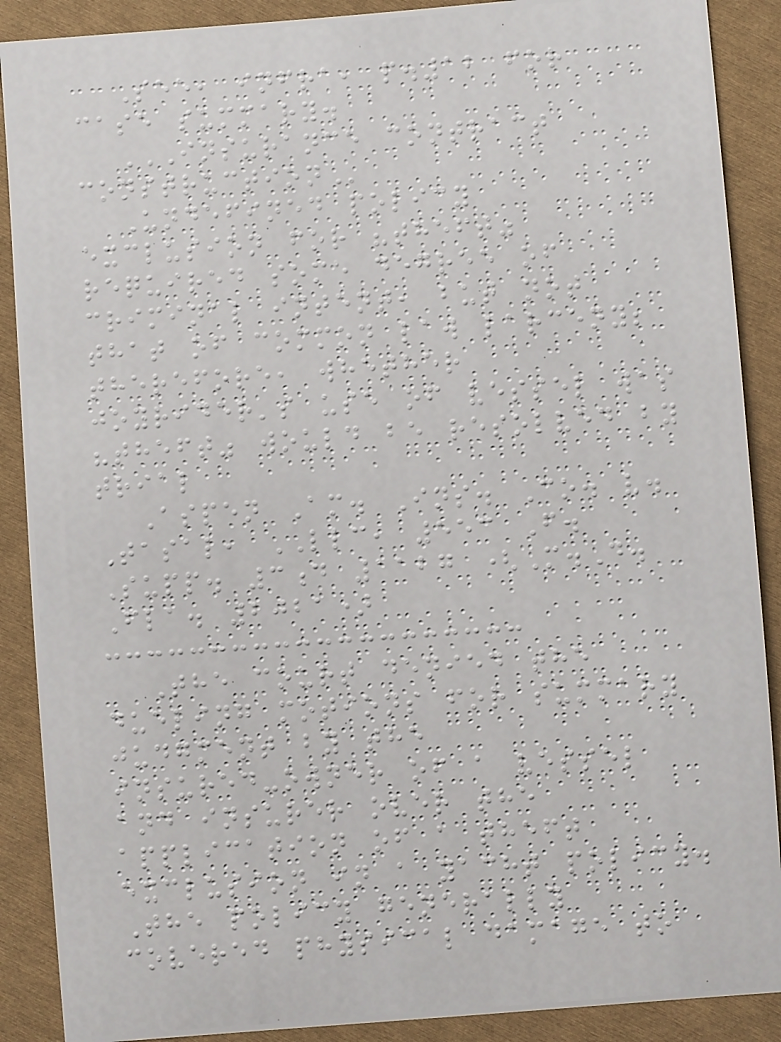See, infra, p.12 for
case summary.
INSURANCE CONTRACT
CONSTRUCTION
Undefined policy
exclusion for "theft"
required some degree of
criminal intent, but not
that of common law larceny;
therefore, whether
joyrider's use of vessel was
"theft" would be resolved by
trial
Aspen Am. Ins. Co. v.
Tasal, LLC, 553 F.
Supp. 3d 1127 (M.D.
Fla. 2021)
The court denied the
dueling motions for summary
judgment by the
insured-owner of a vessel
and insurer over the
application of a theft
exclusion in a yacht policy.
The policy generally
covered physical damage to
